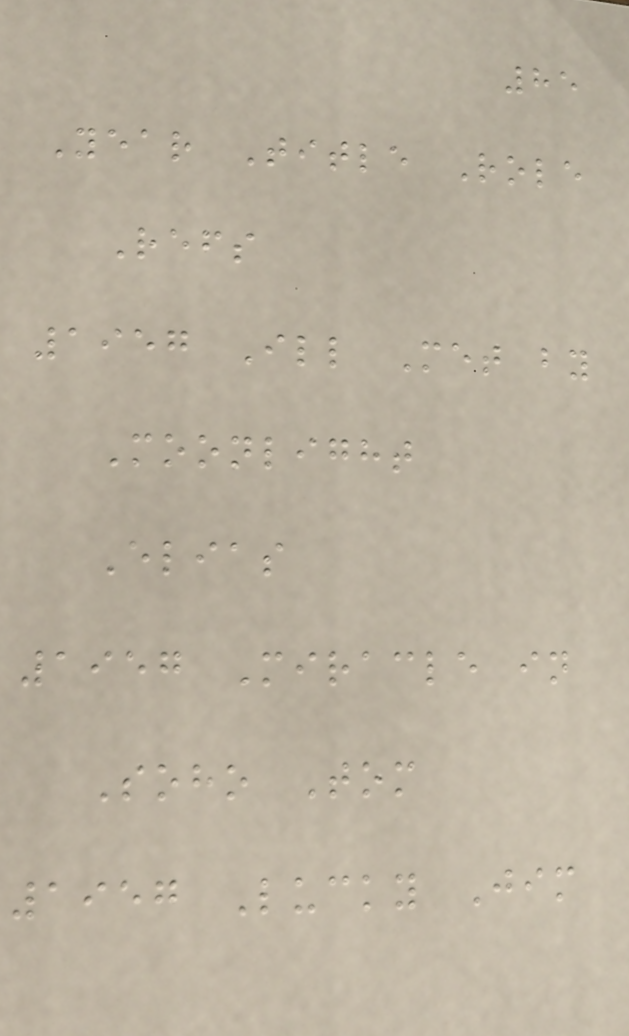85
Year Title Role
Refs
1957 Ill Met by
Moonlight
Elias
1957 Miracle in
Soho Tom
1957 Lucky Jim
